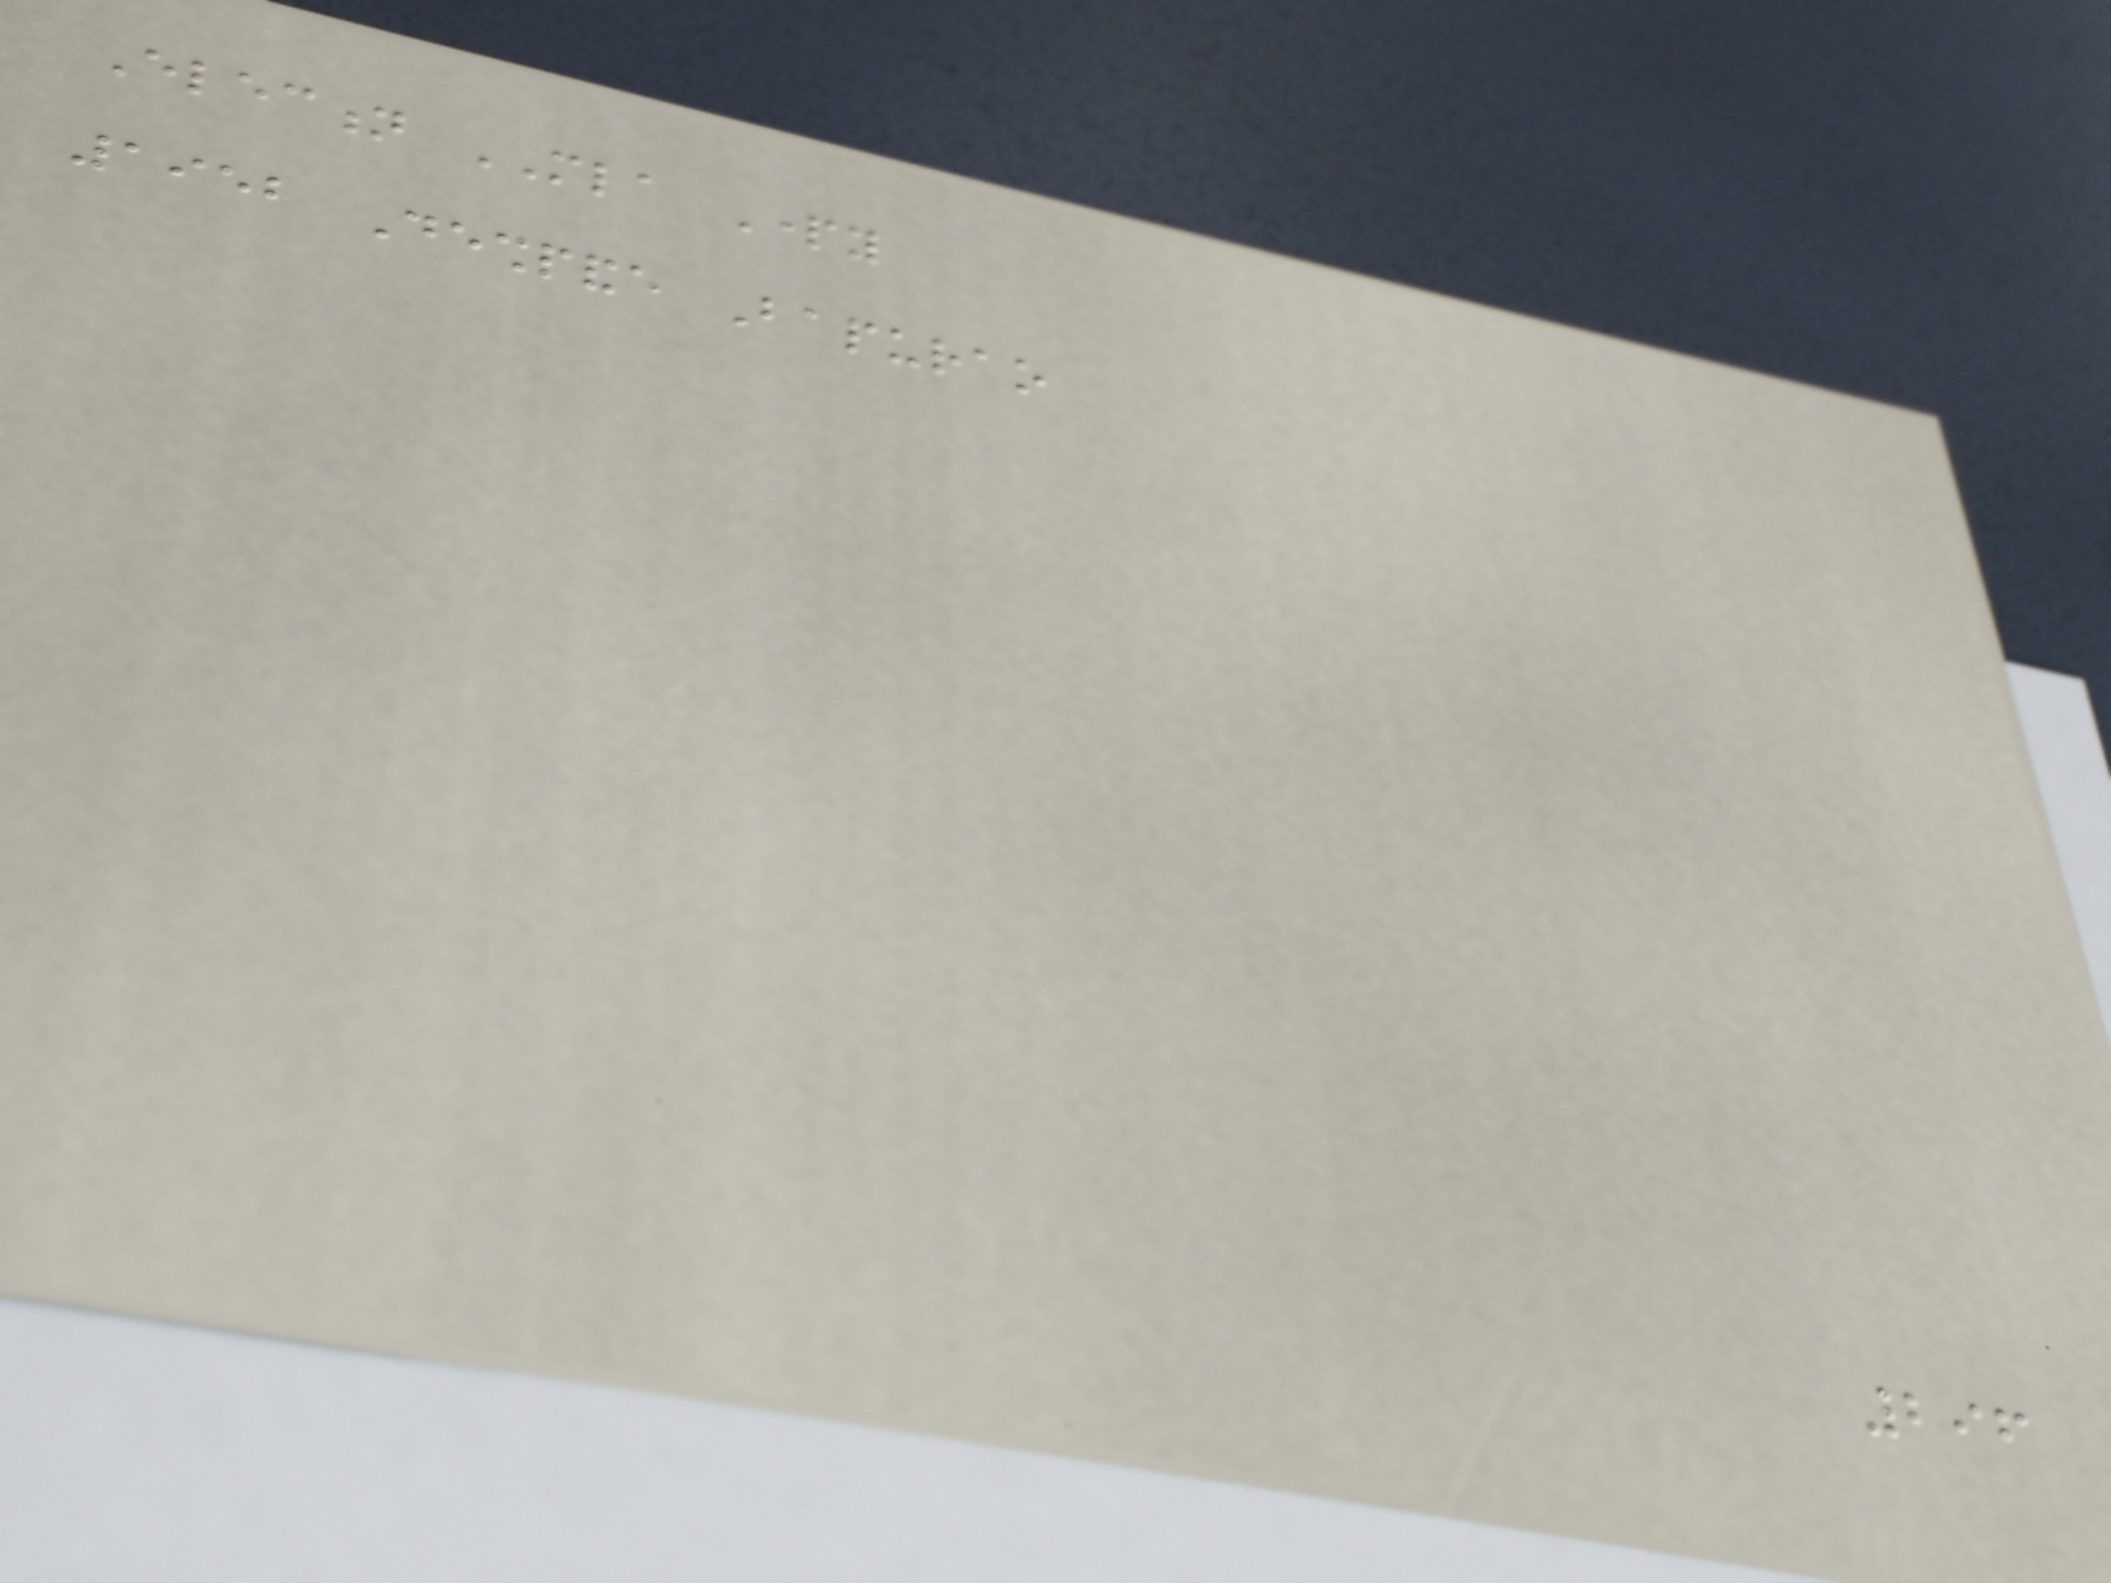Election MLA Party
1952 Deshpande Bapurao
296
